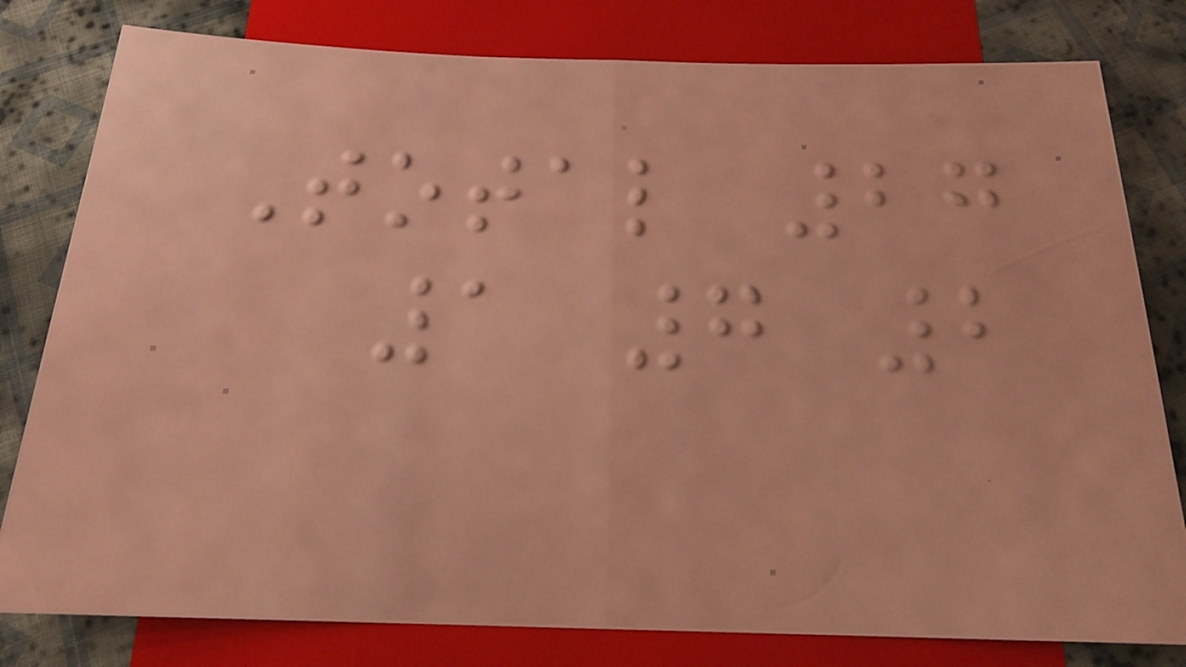Total 27
1 7 2
